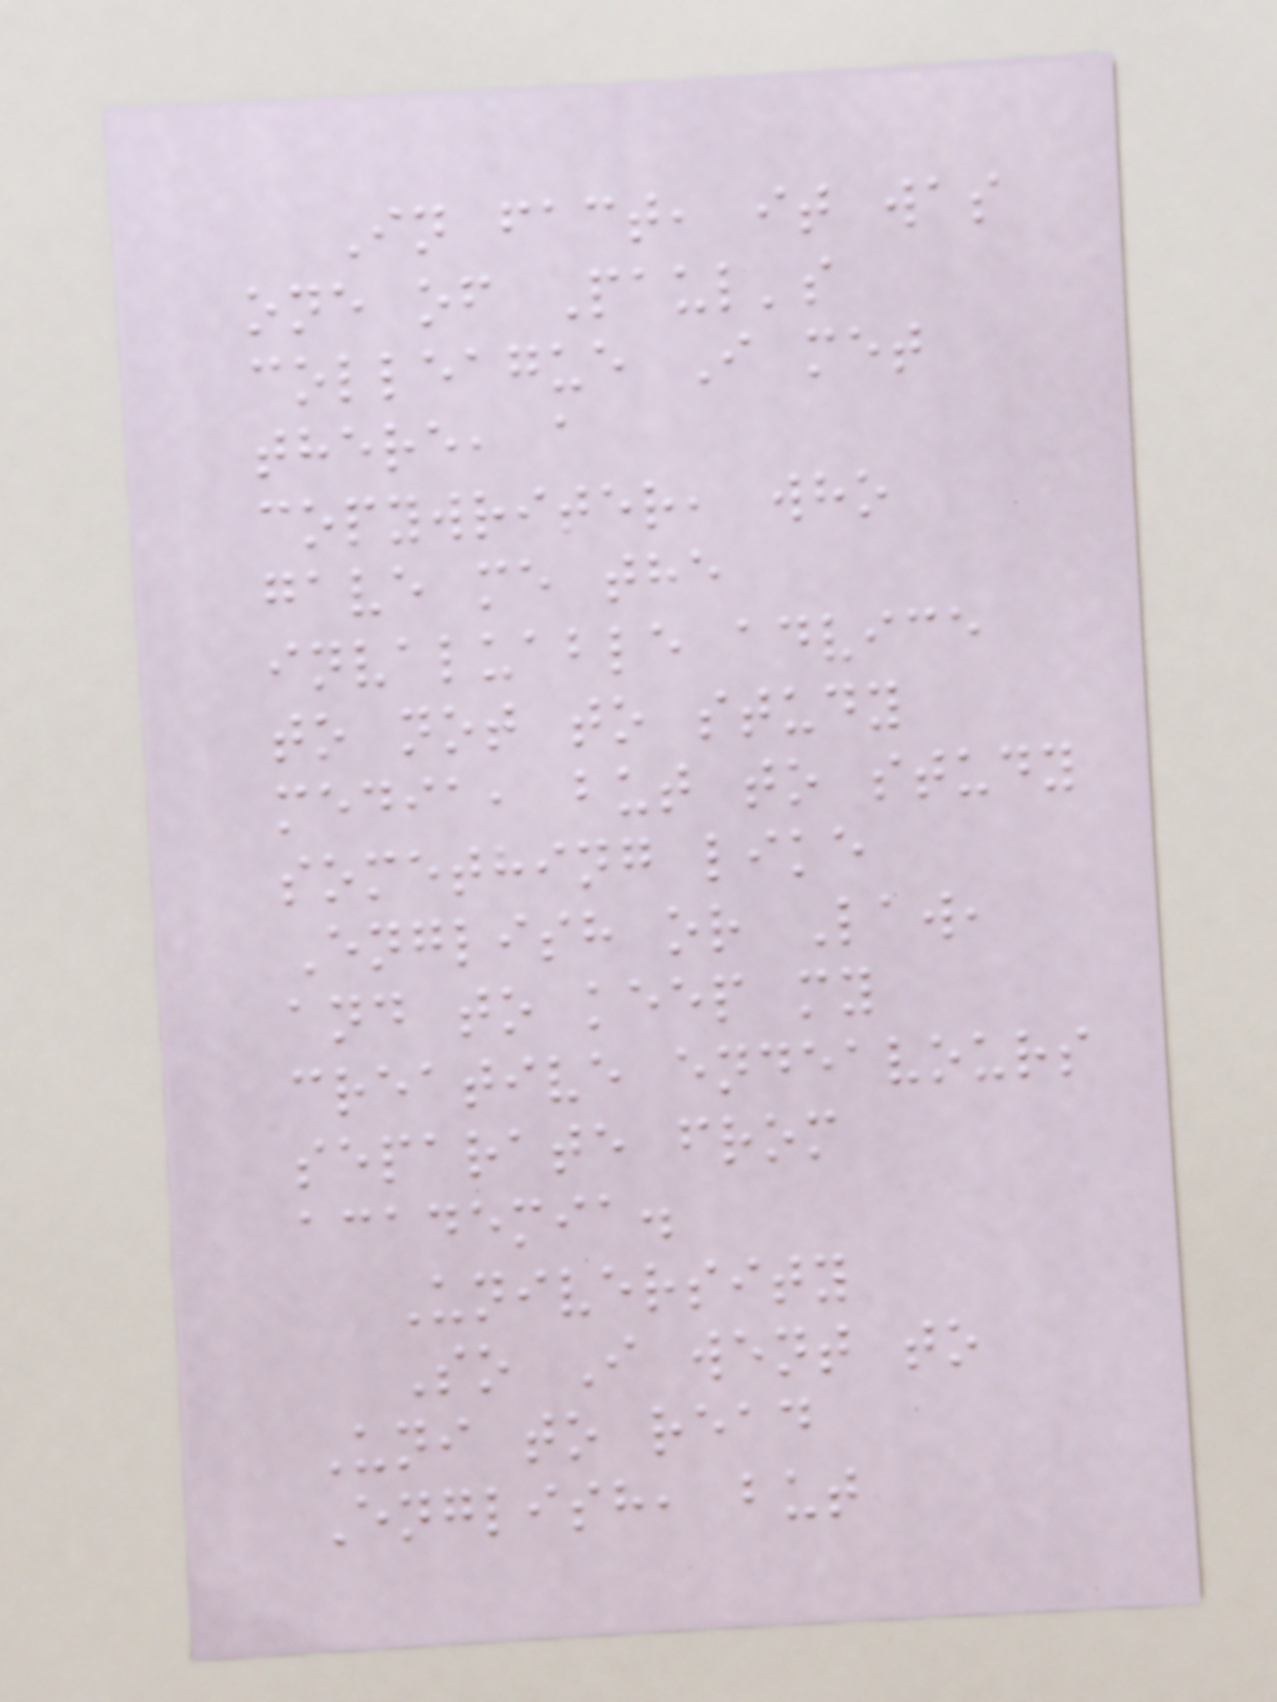In fact, it was
one of Paul's
colleague I met
there, a
copywriter, who
gave me the
invaluable advice
to not to study
media, but to study
something like
English or Law,
and to keep my
creative endeavours
separate from
academia.
University
So I went to
Uni to read
English, but
